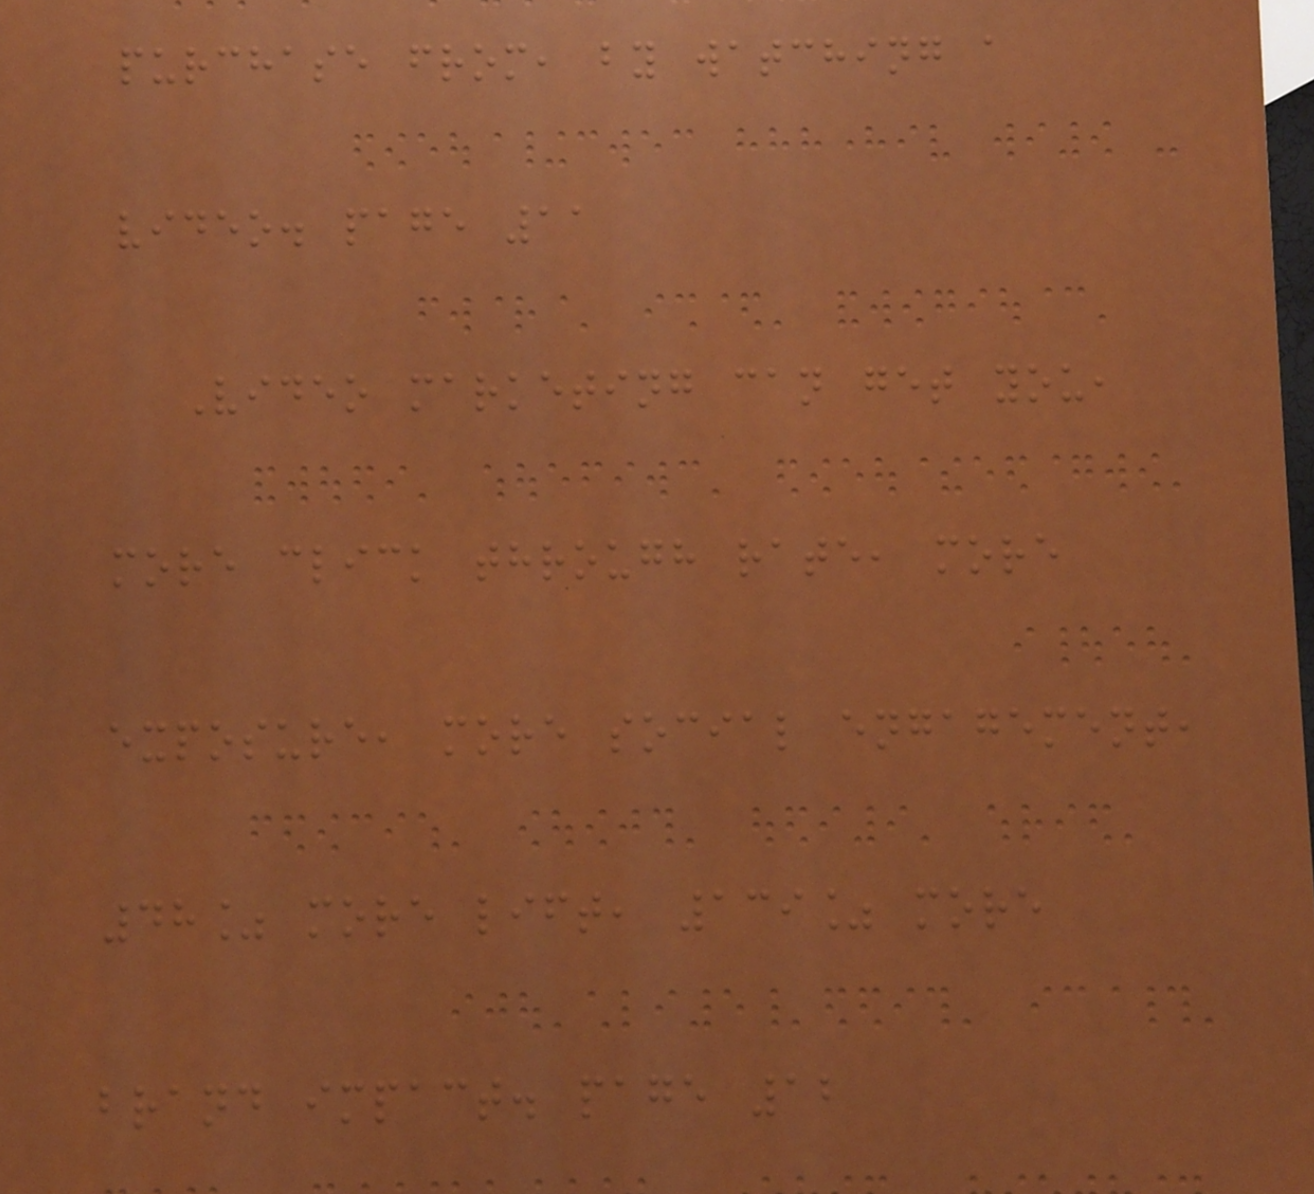purchase from, by watching a
video. page 11
Video marketing can get you,
more click through rate, more
exposure, more social engagement,
48% more lift, 139% more
brand impact. page 12
